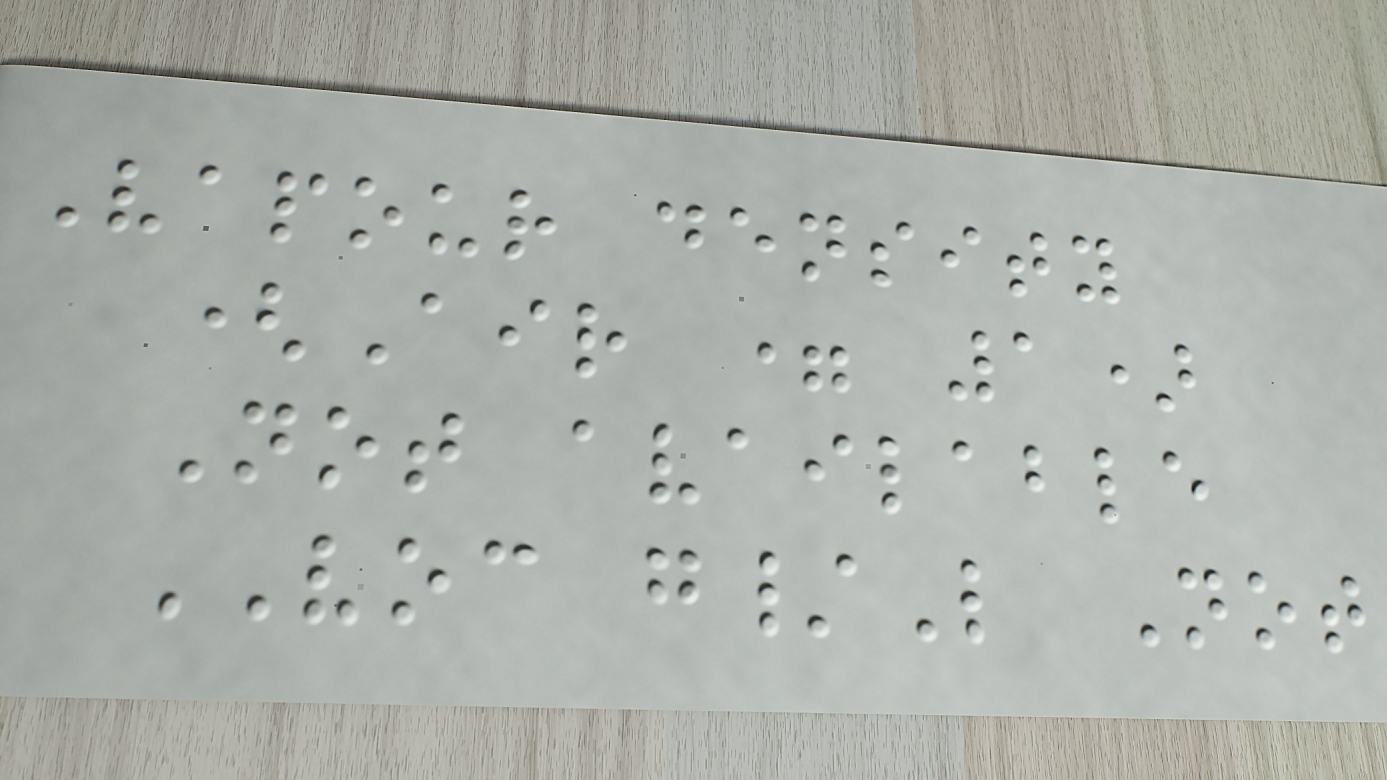Vapour density
(Air = 1)
Not available
VOC g/L Not
